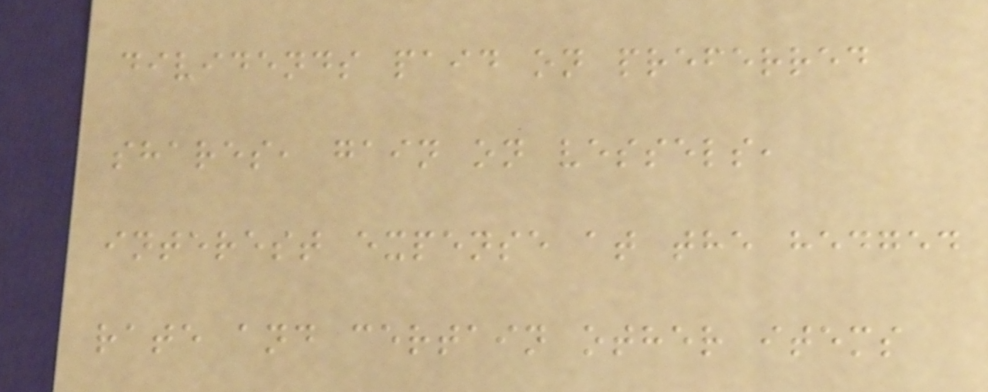dividends paid on preferred
shares, gain on vessels,
interest expense at the hedged
rate and certain other items
